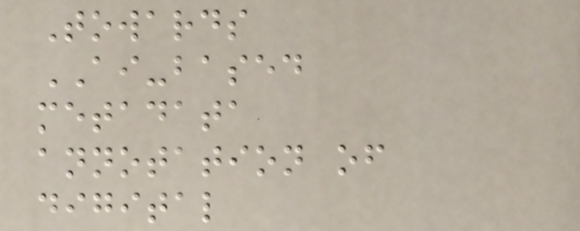Towards
AI-based
metadata
annotation of
digital
